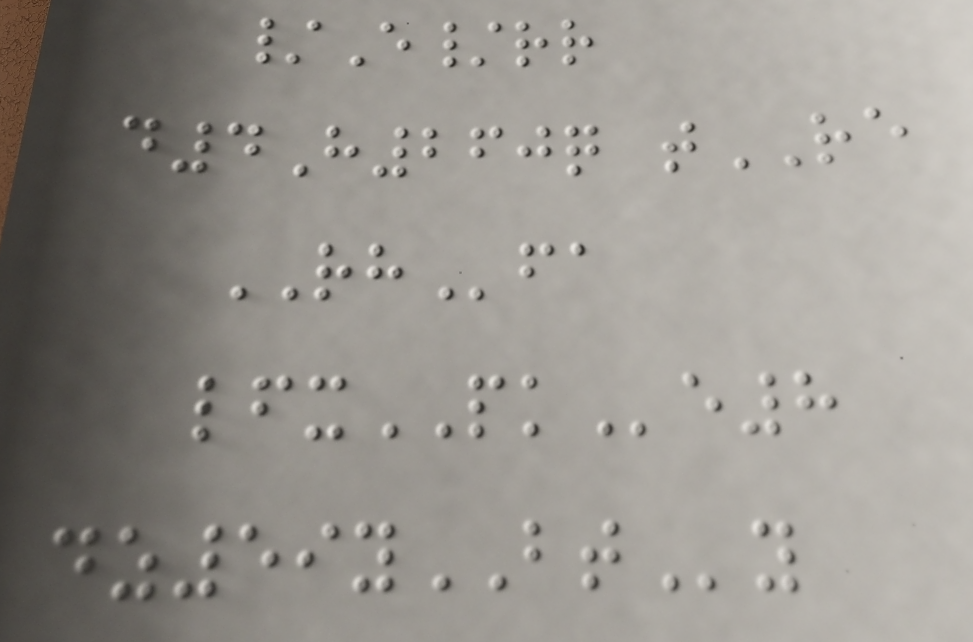/E/rr
d4H260q tRE
RHfa
lfxPKe8
dz59yBTy
